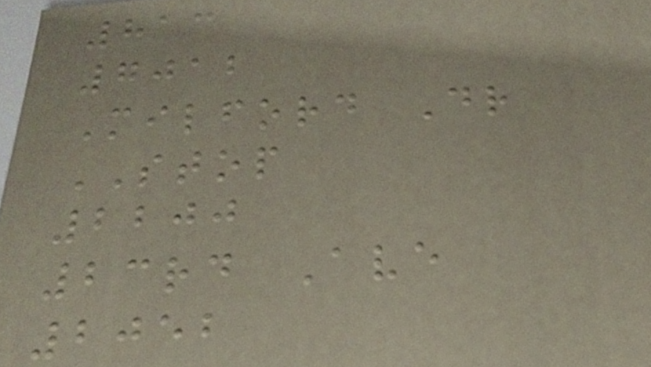813
7012
Milford Dr
STOP
2200
23rd Ave
2052
